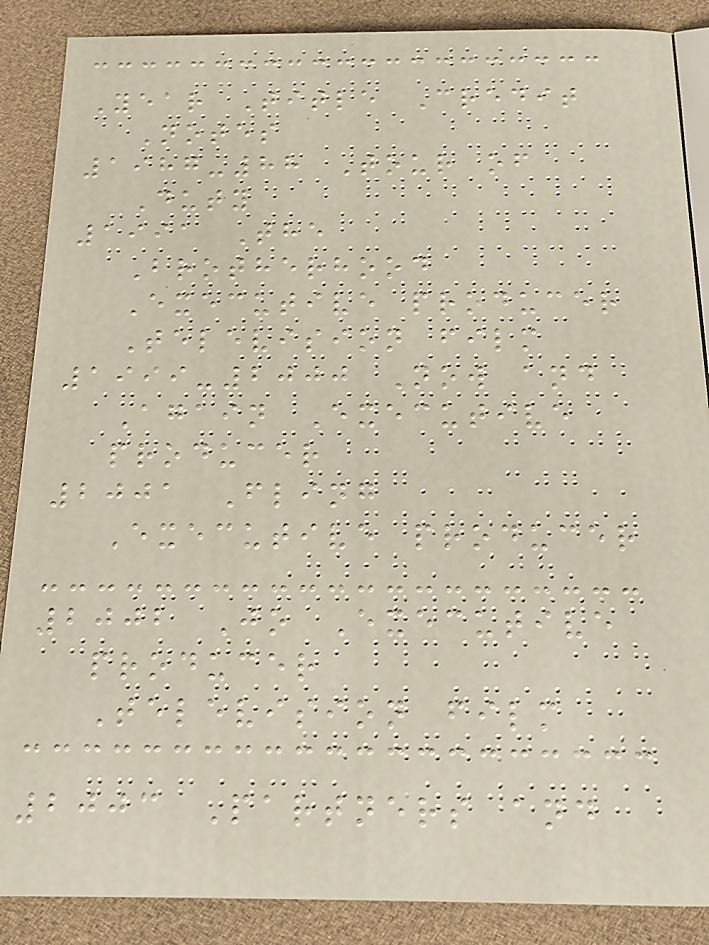Year Title Credit
Notes
1987-88 Tour of
Duty
1991 The
Brotherhood
Executive producer
Television film
1999-2000 Now and
Again Executive
producer
2001 Fling
Executive producer
2002 Jo Executive
producer
Television film
2003 Partners and
